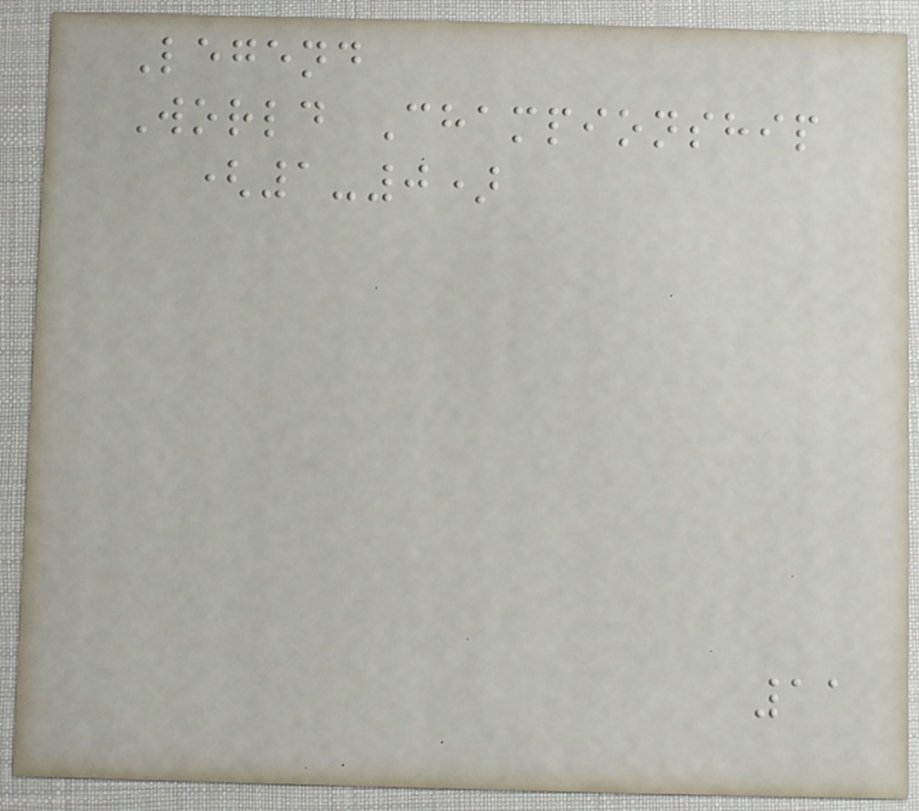Legend
World Championship
(1-0)
11
